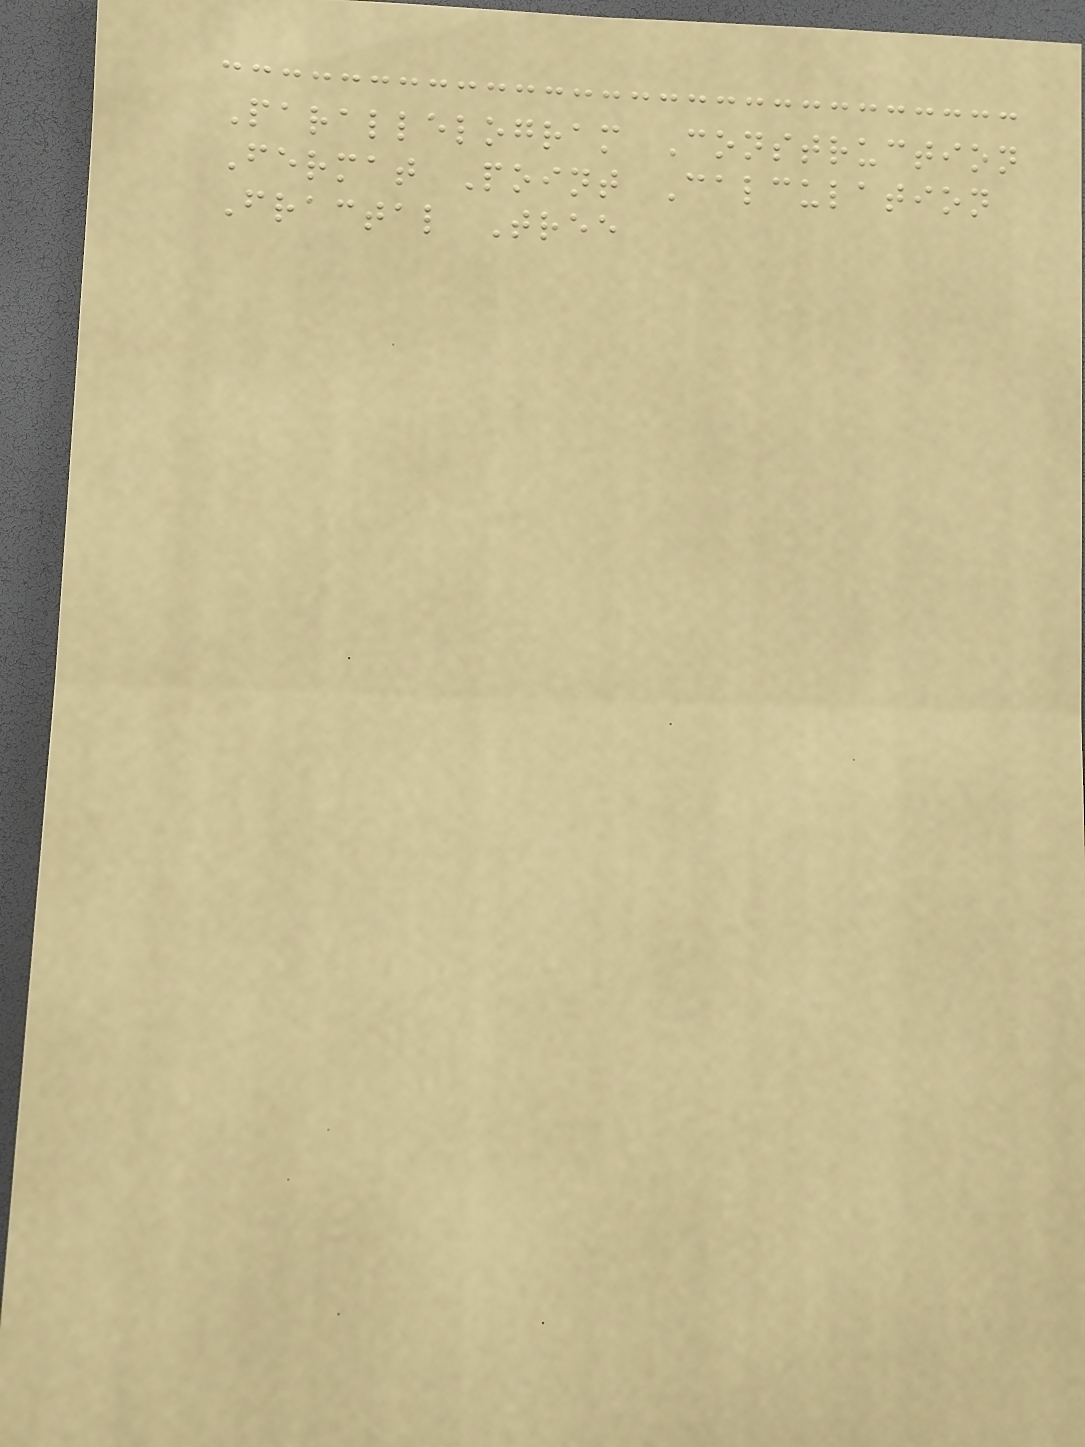Parallelogram Construction
Fermat Point Calculation
Fractal Tree
